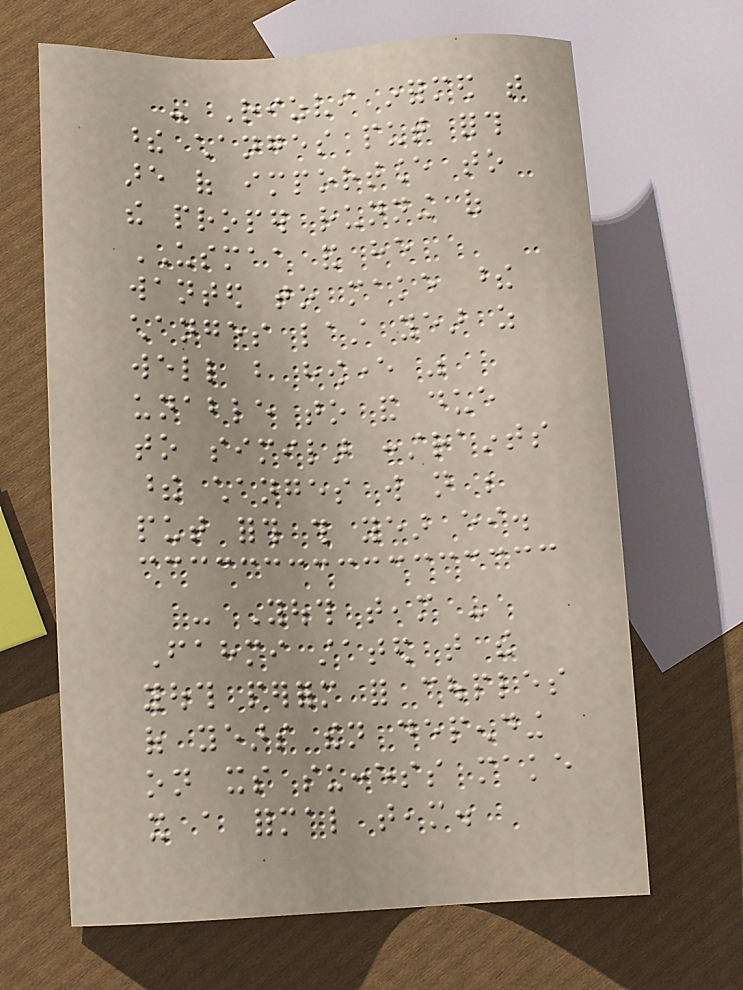- Rizvi informed that
these changes put forth
are of importance to
the proper running of
USMAA and he
wanted to make these
changes last year as
well but however was
unable to and due
to similar constraints
these changes will not be
put forth this year either.
- Youth team -
Fahmi stated that the
youth perform for couples
of years then depending
on its success make
it a formal team.
